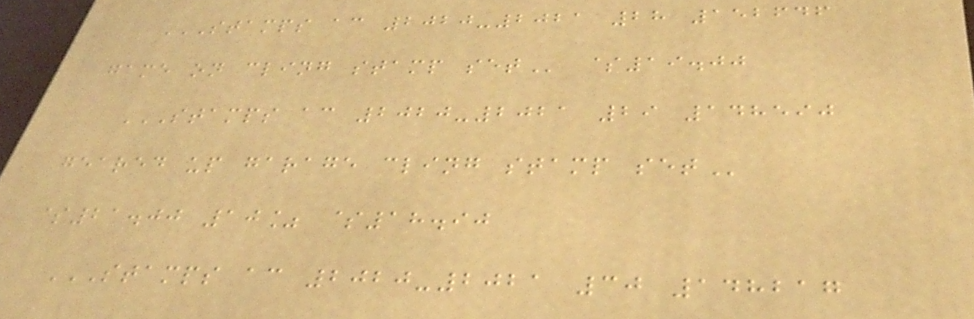STAMPS AC 2020-2021 28 152646
GAME ON CLING STAMP SET $19.00
STAMPS AC 2020-2021 29 148590
GEARED UP GARAGE CLING STAMP SET
$21.00 10% $18.90
STAMPS AC 2020-2021 30 148217
